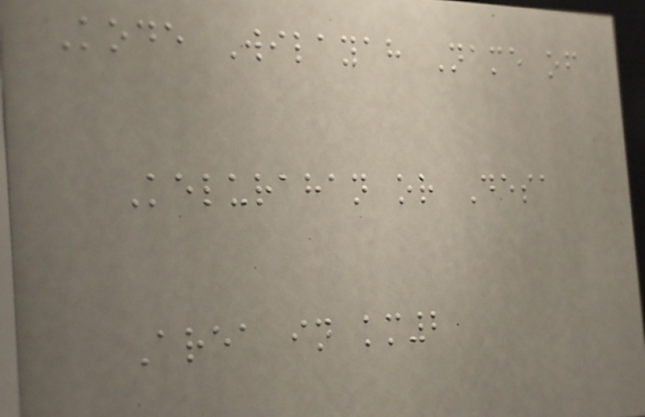Kode Wilayah Name of
Kelurahan or Desa
Area in km2
